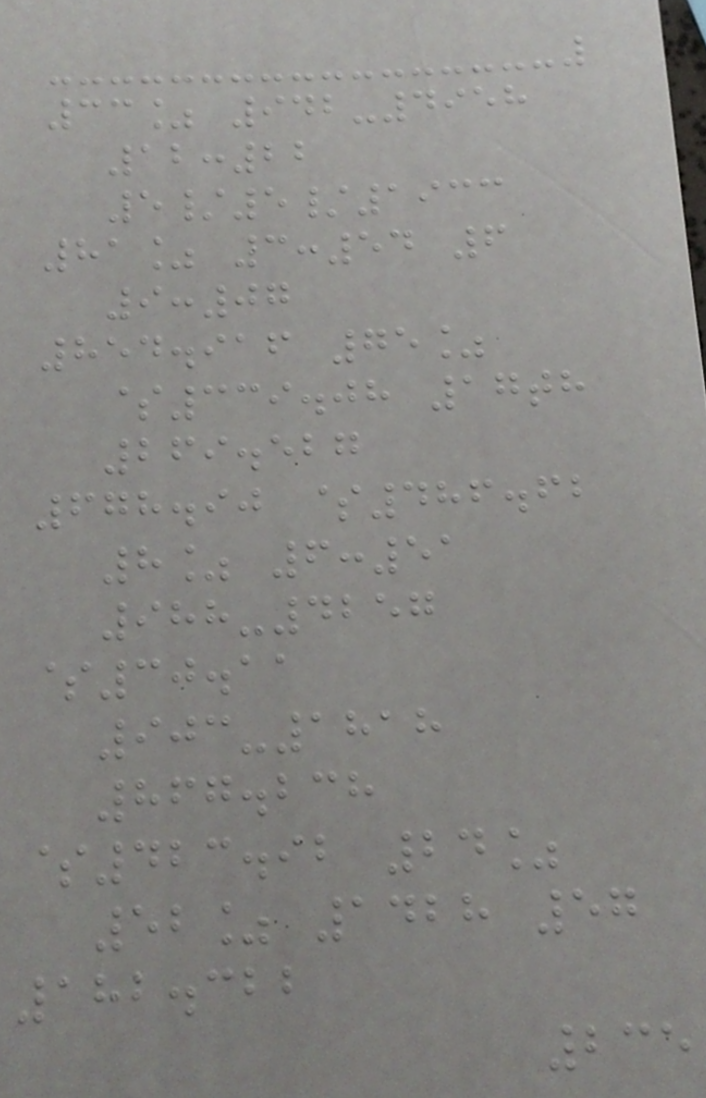33% 942-4958
12:22
5/5/1933
81% 3:54 6
9:07
854.916 75%
$339.08 17th
269.527
678.90 $486.62
8% 6:51
988-4257
$30.11
903-1818
867.238
$423.92 24%
52% 1428 57
182.322
235
